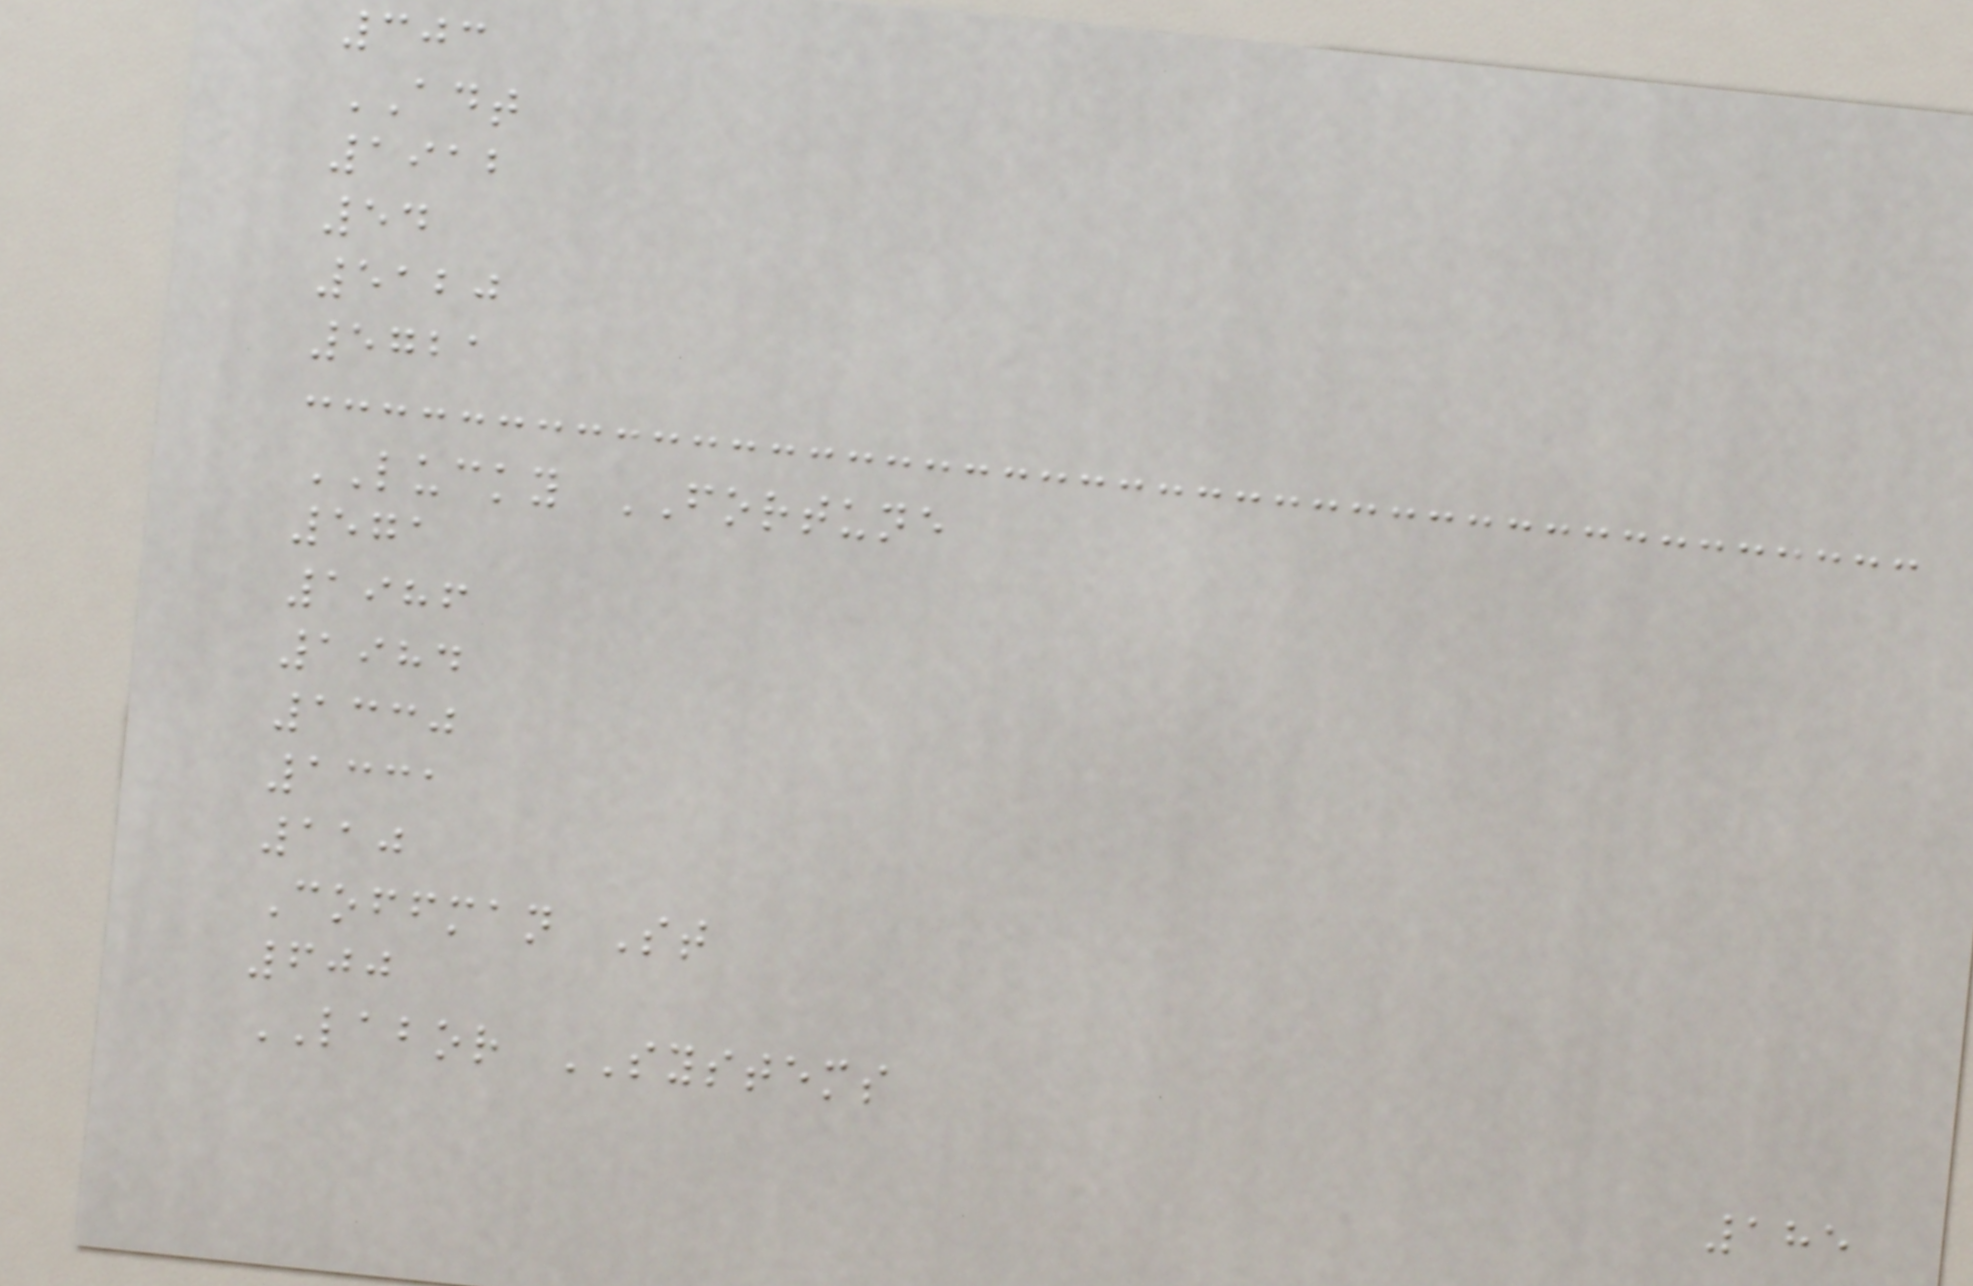303
ADT
1912
54
5120
5721
LUCKY FORTUNE
571
1986
1984
1330
1331
110
Coffman St
600
LABOR SYSTEMS
185
